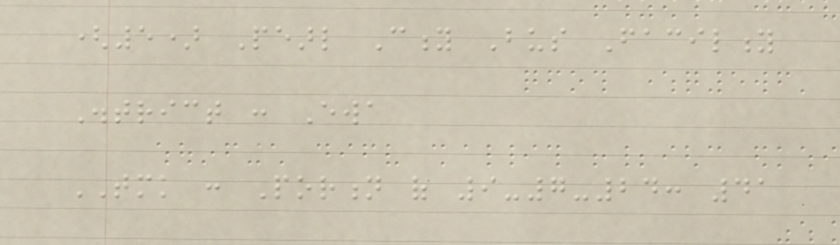(5) Pearl City Bus Facility
District : Ewa
TMK : Portion of 9-7-24: 41
